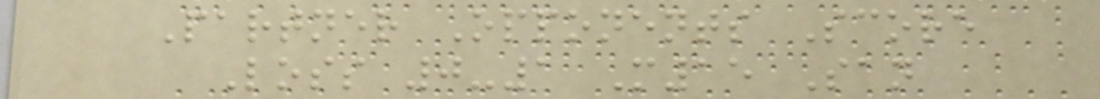Partner Opponents Score
Loss 0-1 M15 San
